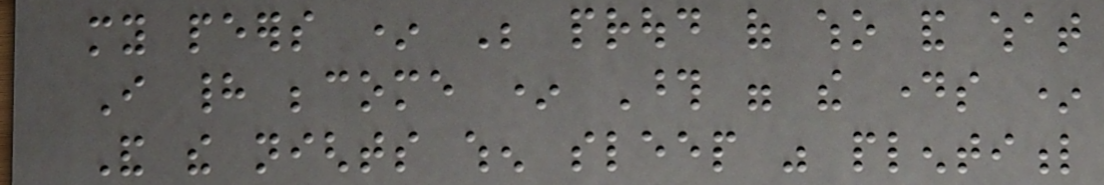my peers * Be proud of who and what
I had become * Those were the days *
And the nights when sleep was plentiful
